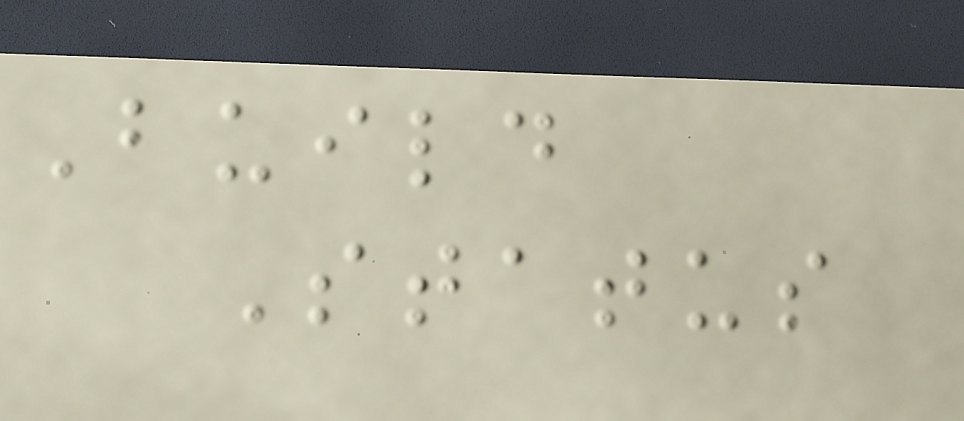Build
Status
